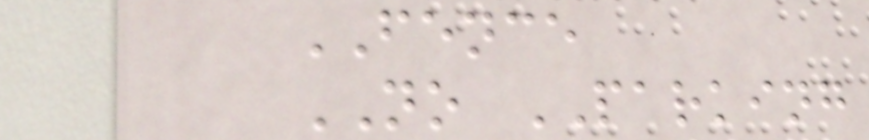FENCE
NO PARKING
